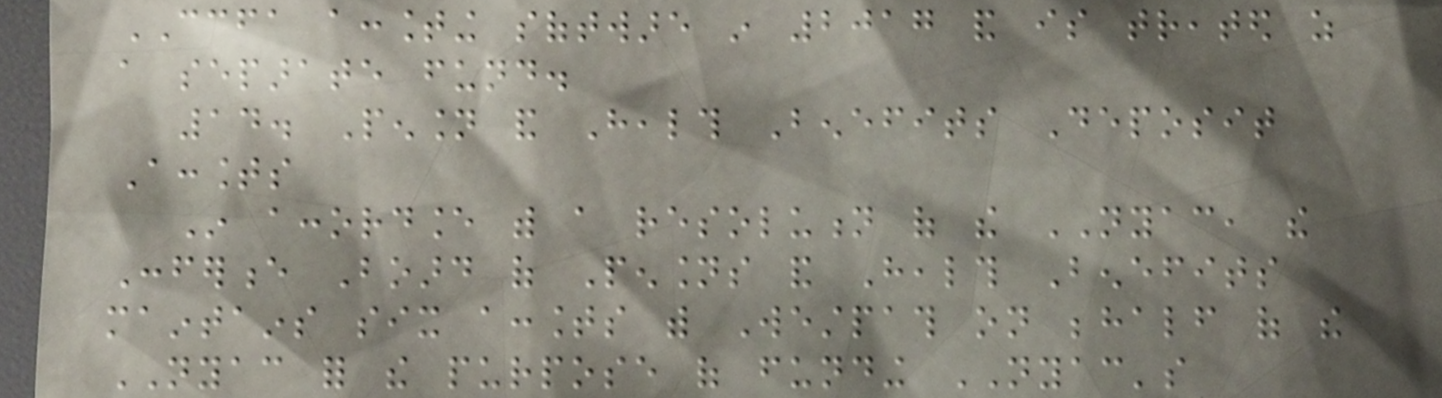CCFA accounting software in 2017 and is treated as
a separate fund.
14. Pension and Health Benefits Deposit
Accounts
In accordance with a resolution of the NYAC, the
Conference Board of Pensions and Health Benefits
maintains six accounts with Westpath on behalf of the
NYAC for the purpose of funding NYAC's
